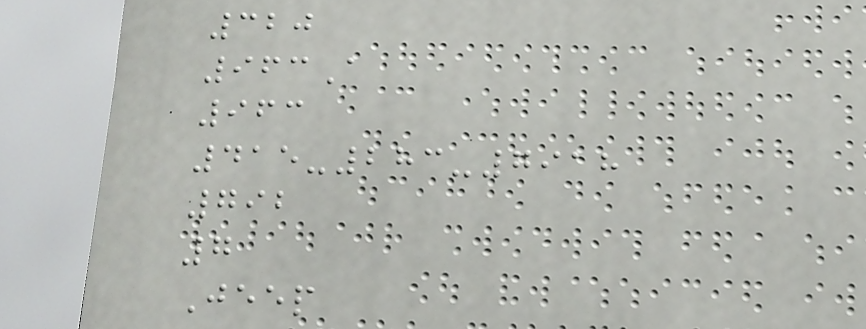320
963A
963
415-283-7918
792
7
Jeep
